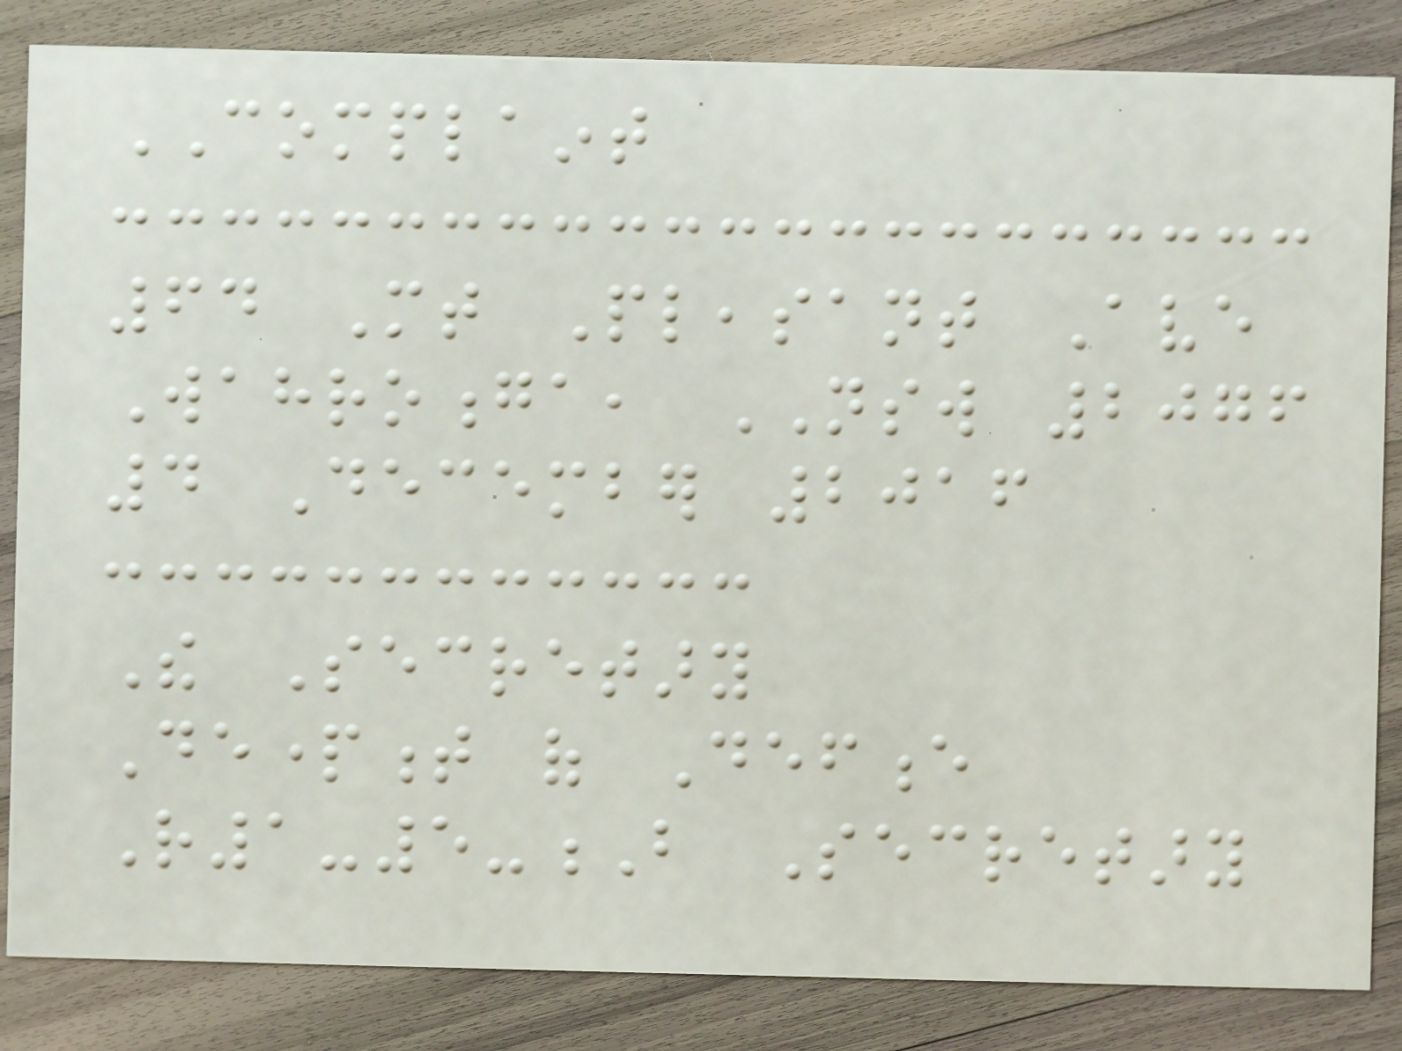COMPLAINT
64 Mt Pleasant Ave
Wahroonga, NSW 2076
4 December 2016
The Secretary
Department of Defence
R1-5-B Secretary
